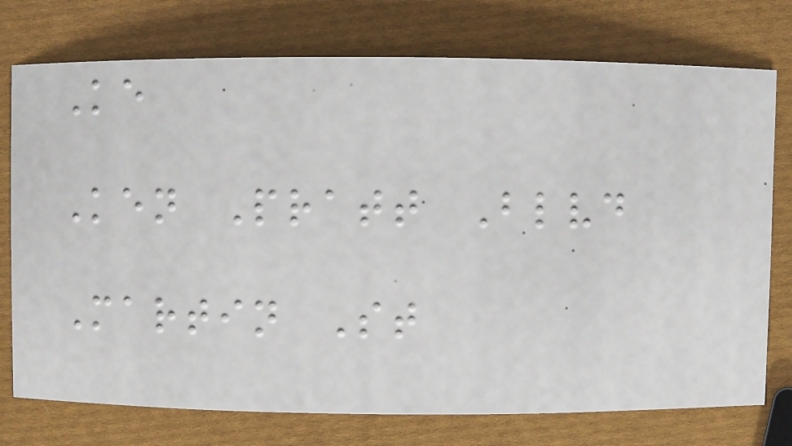Ke
Ken Pratt Blvd
Martin St
